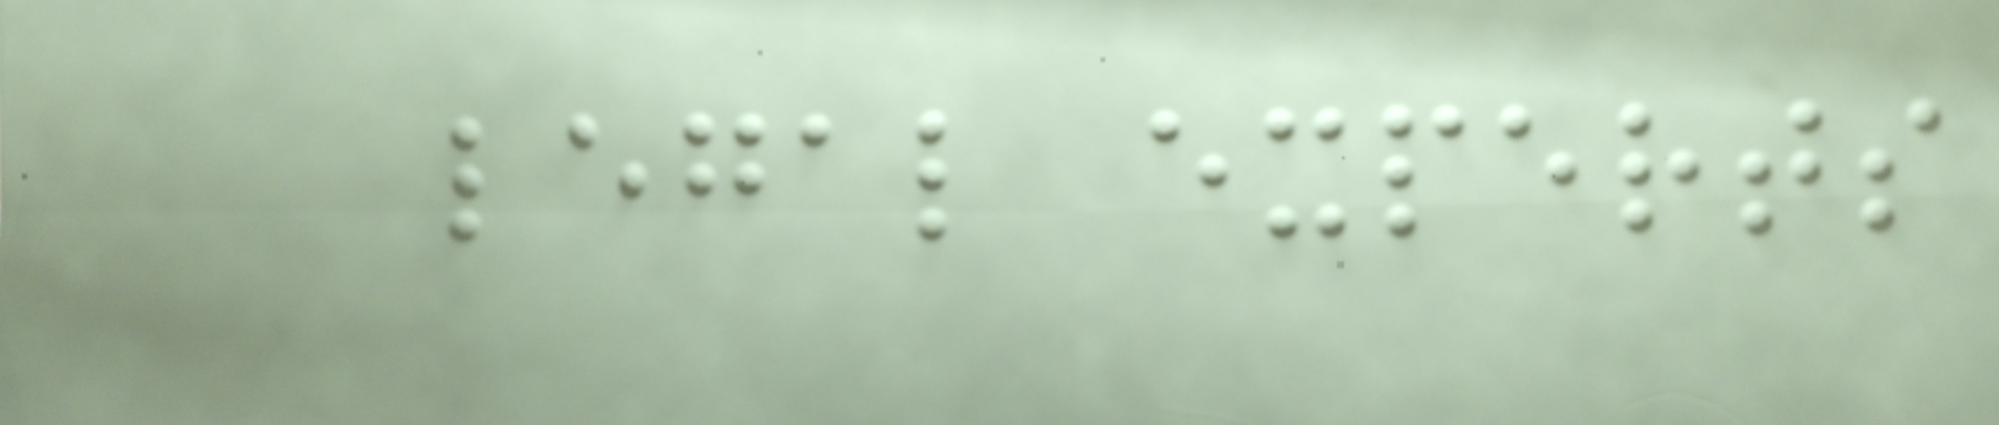legal experts
